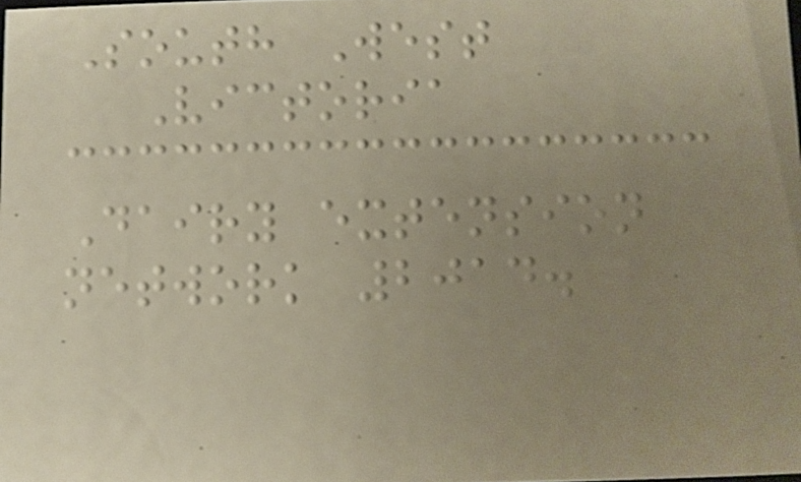South West
Victoria
Dairy extension
network 2014.
